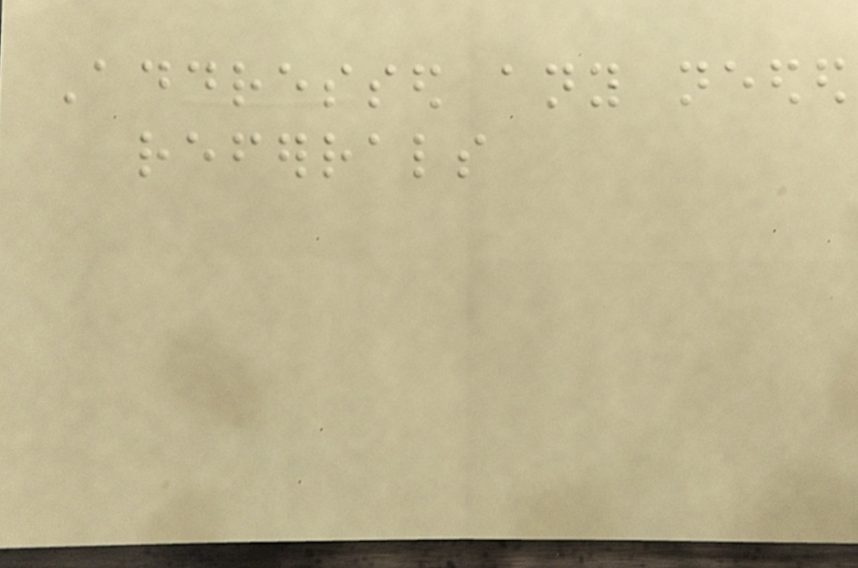Addressed any needed
referrals
